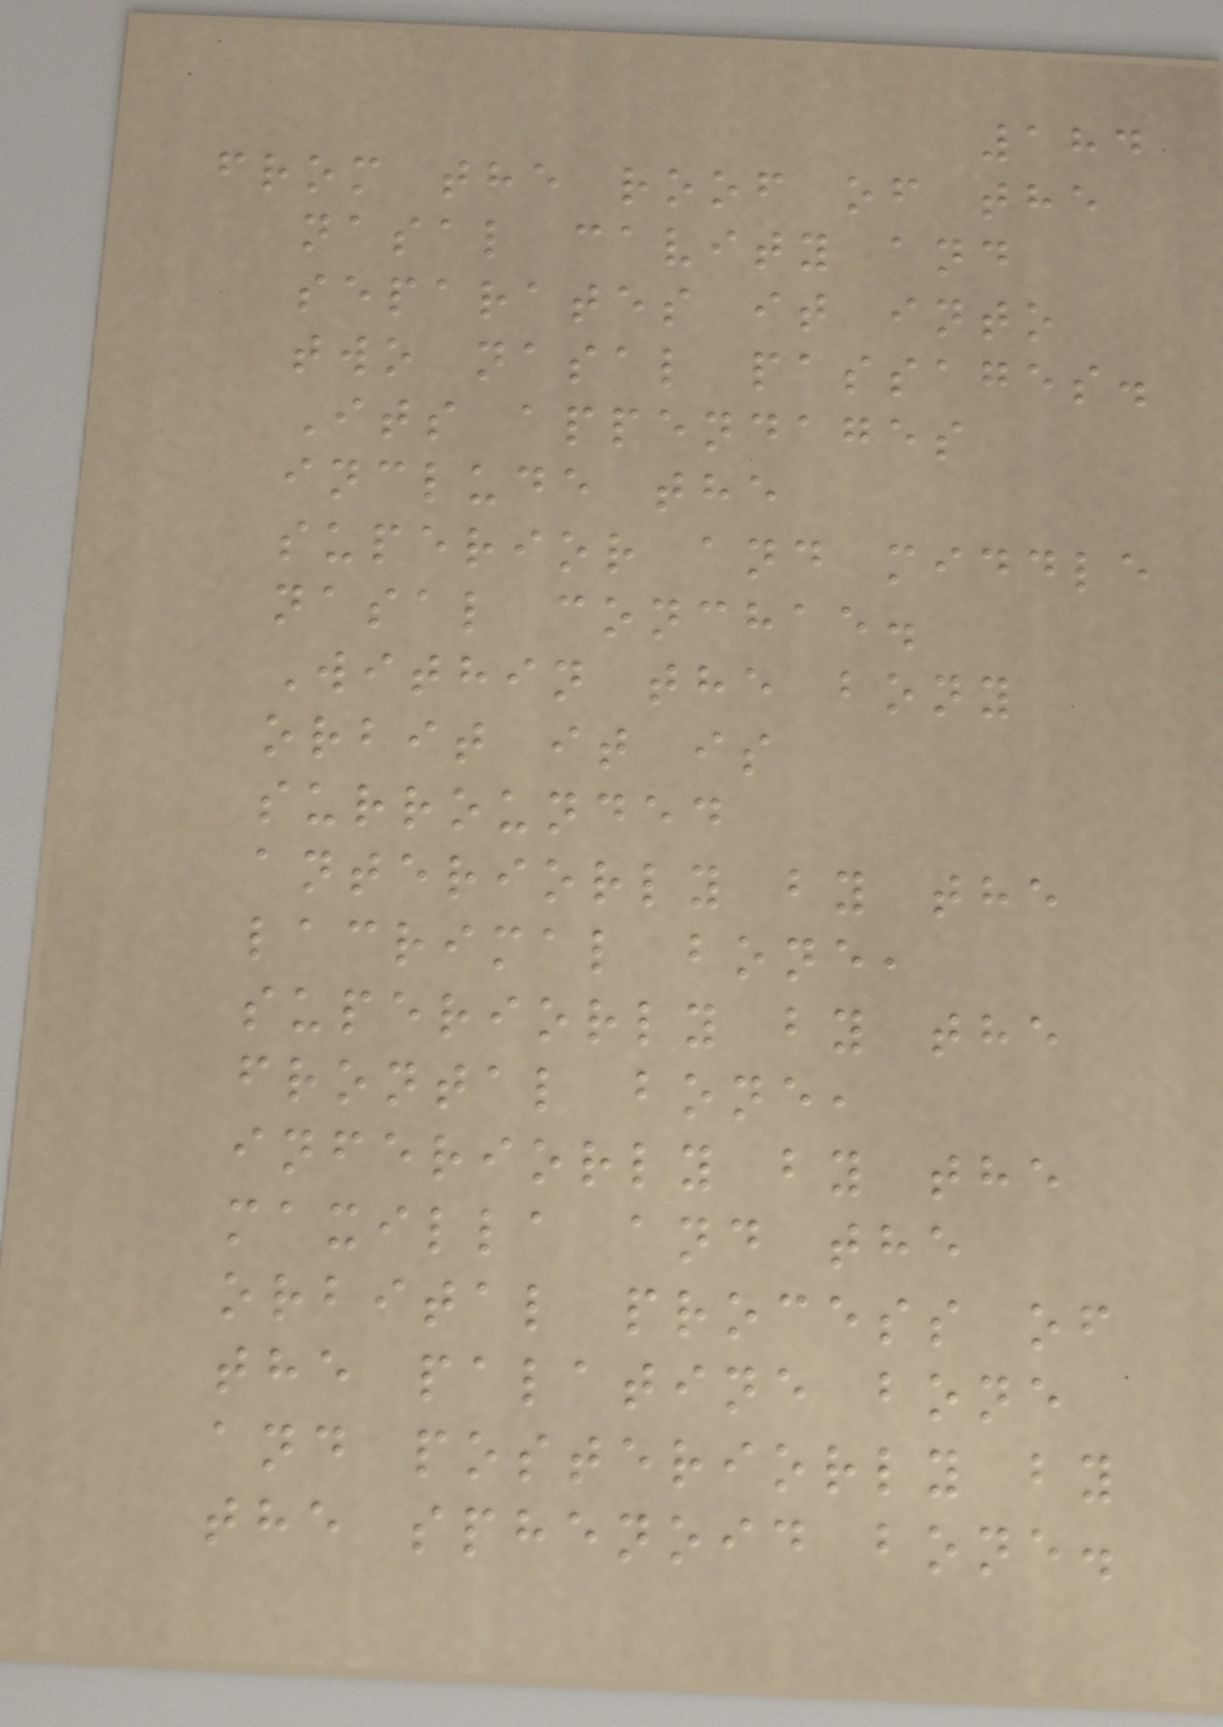184
from the roof of the
nasal cavity and
separates it into
two nasal passages.
Its appendages
include the
superior and middle
nasal conchae.
Within the bony
orbit it is
surrounded
anteriorly by the
lacrimal bone,
superiorly by the
frontal bone,
inferiorly by the
maxilla and the
orbital process of
the palatine bone
and posteriorly by
the sphenoid bone.
